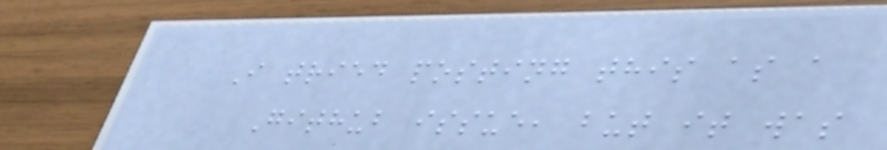I tried posting this as a
Github issue, but it was
